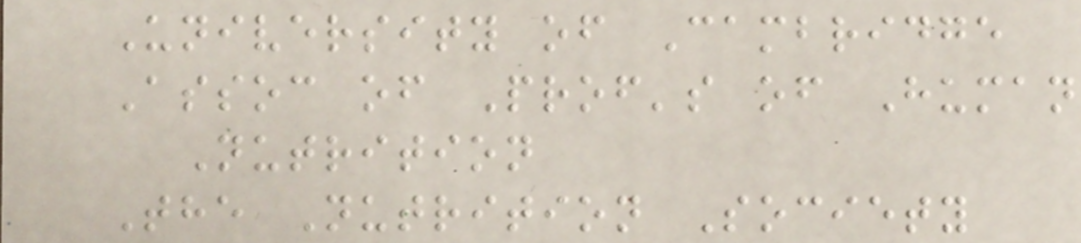University of Cambridge
Assoc of Prof's of Human
Nutrition
The Nutrition Society
